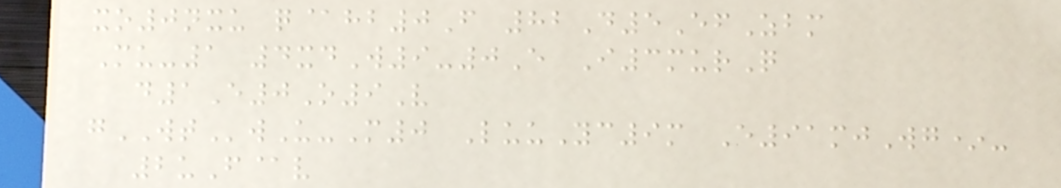xo0nxu q@hb0F 82D5EfZbm
Mu-1 4xdW9-0E I3murQ
d1E0O9V
gWTwU-M0 LuuYc9m E91mjWg*-
2uF@v
